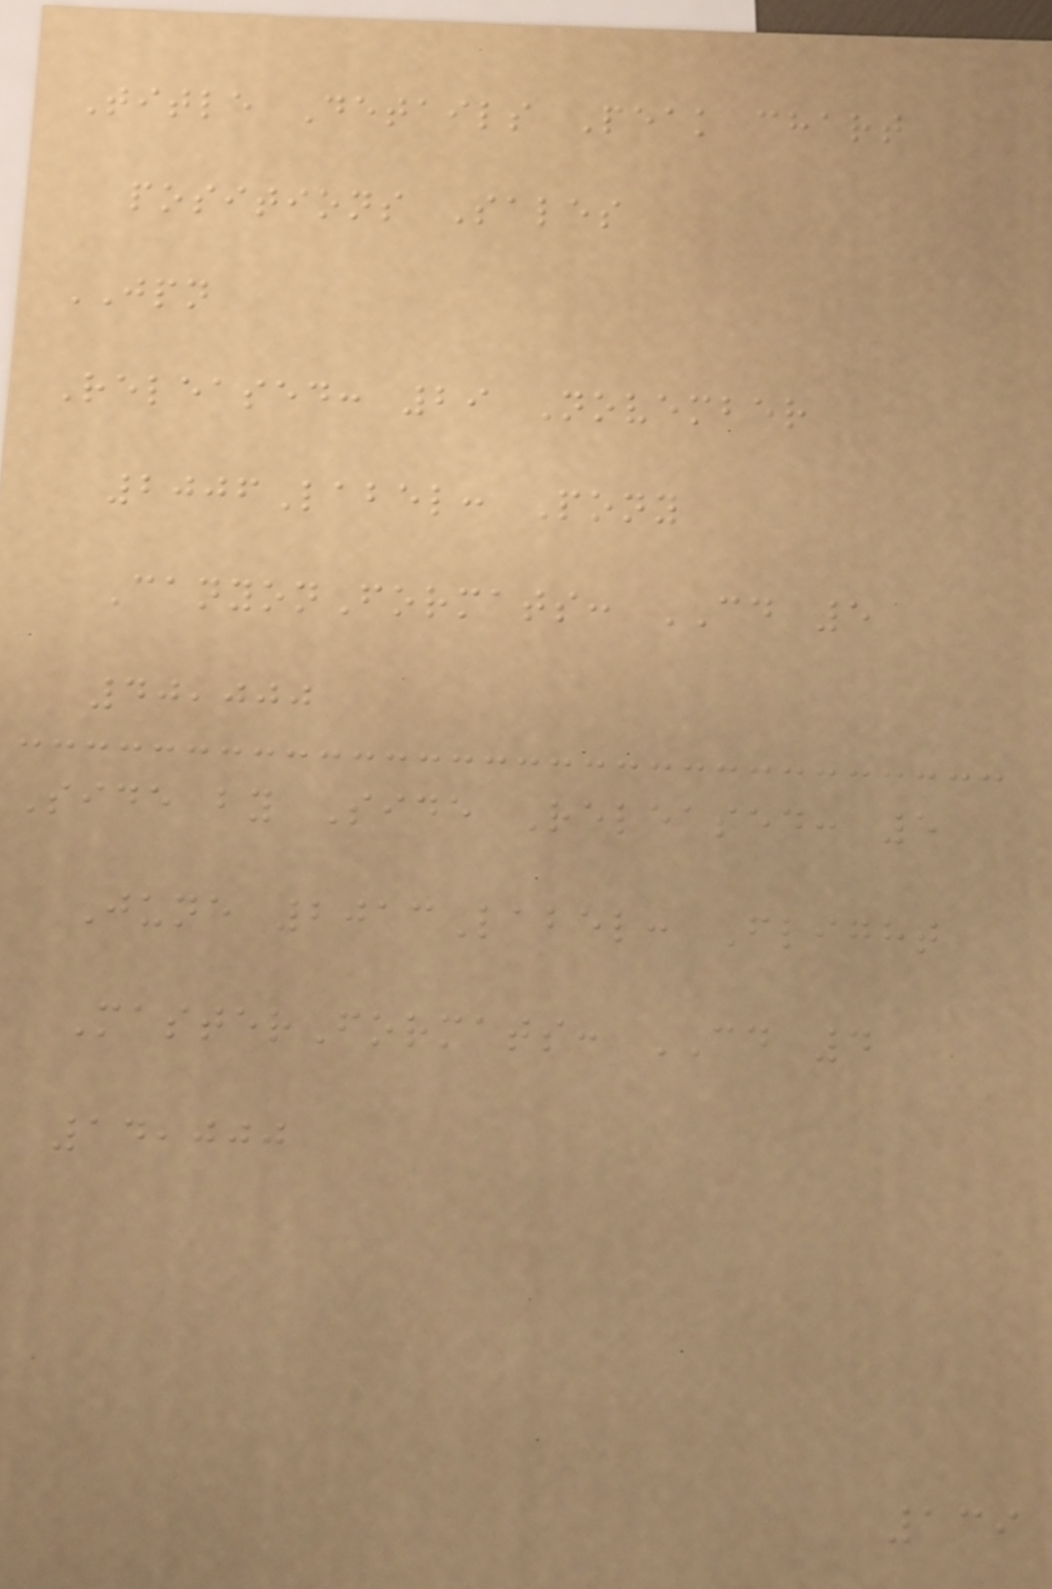Title Details Peak chart
positions Sales
JPN
Released: 29 November
2006Label: Pony
CanyonFormats: CD 5
40,000
Side by Side Released: 5
June 2013Label: Flight
MasterFormats: CD 4
14,000
139
